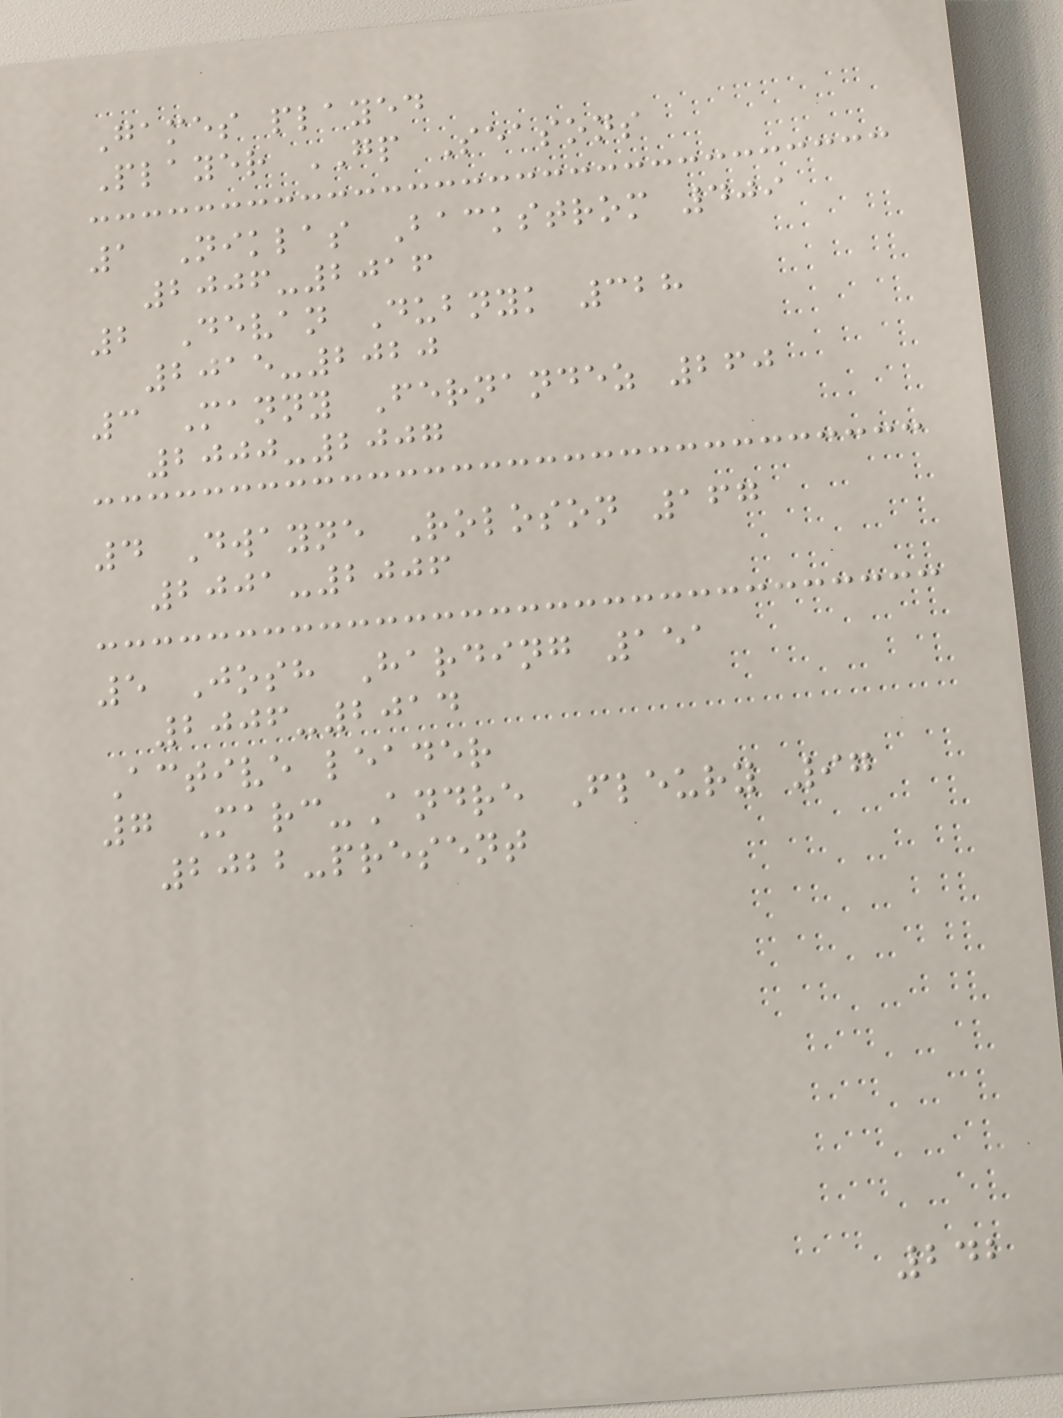Games played
Player GP Seasons
1 Niklas Backstrom 409
2006-2016
2 Devan Dubnyk 328
2015-2020
3 Manny Fernandez 260
2000-2007
4 Dwayne Roloson 167
2001-2006
5 Josh Harding 151
2006-2014
Active leader
7 Marc-Andre Fleury 97
2022-present
242
